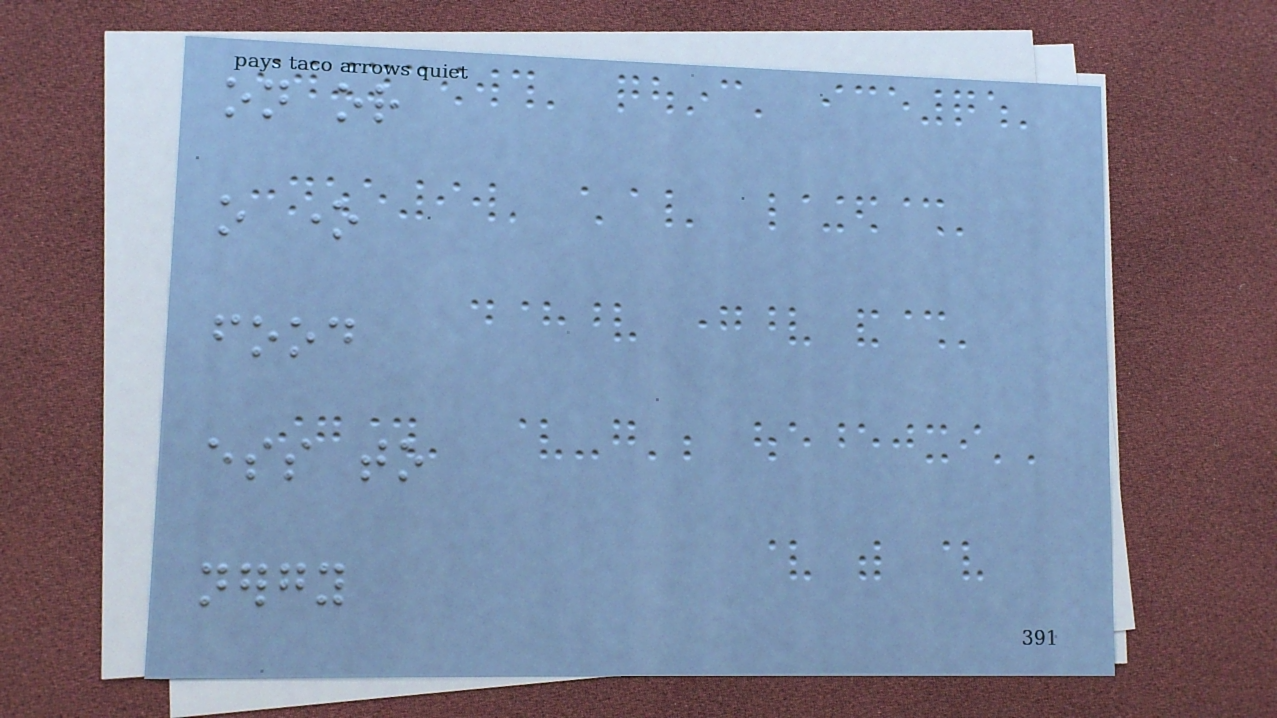on or
o one
food
ess to
nergy
